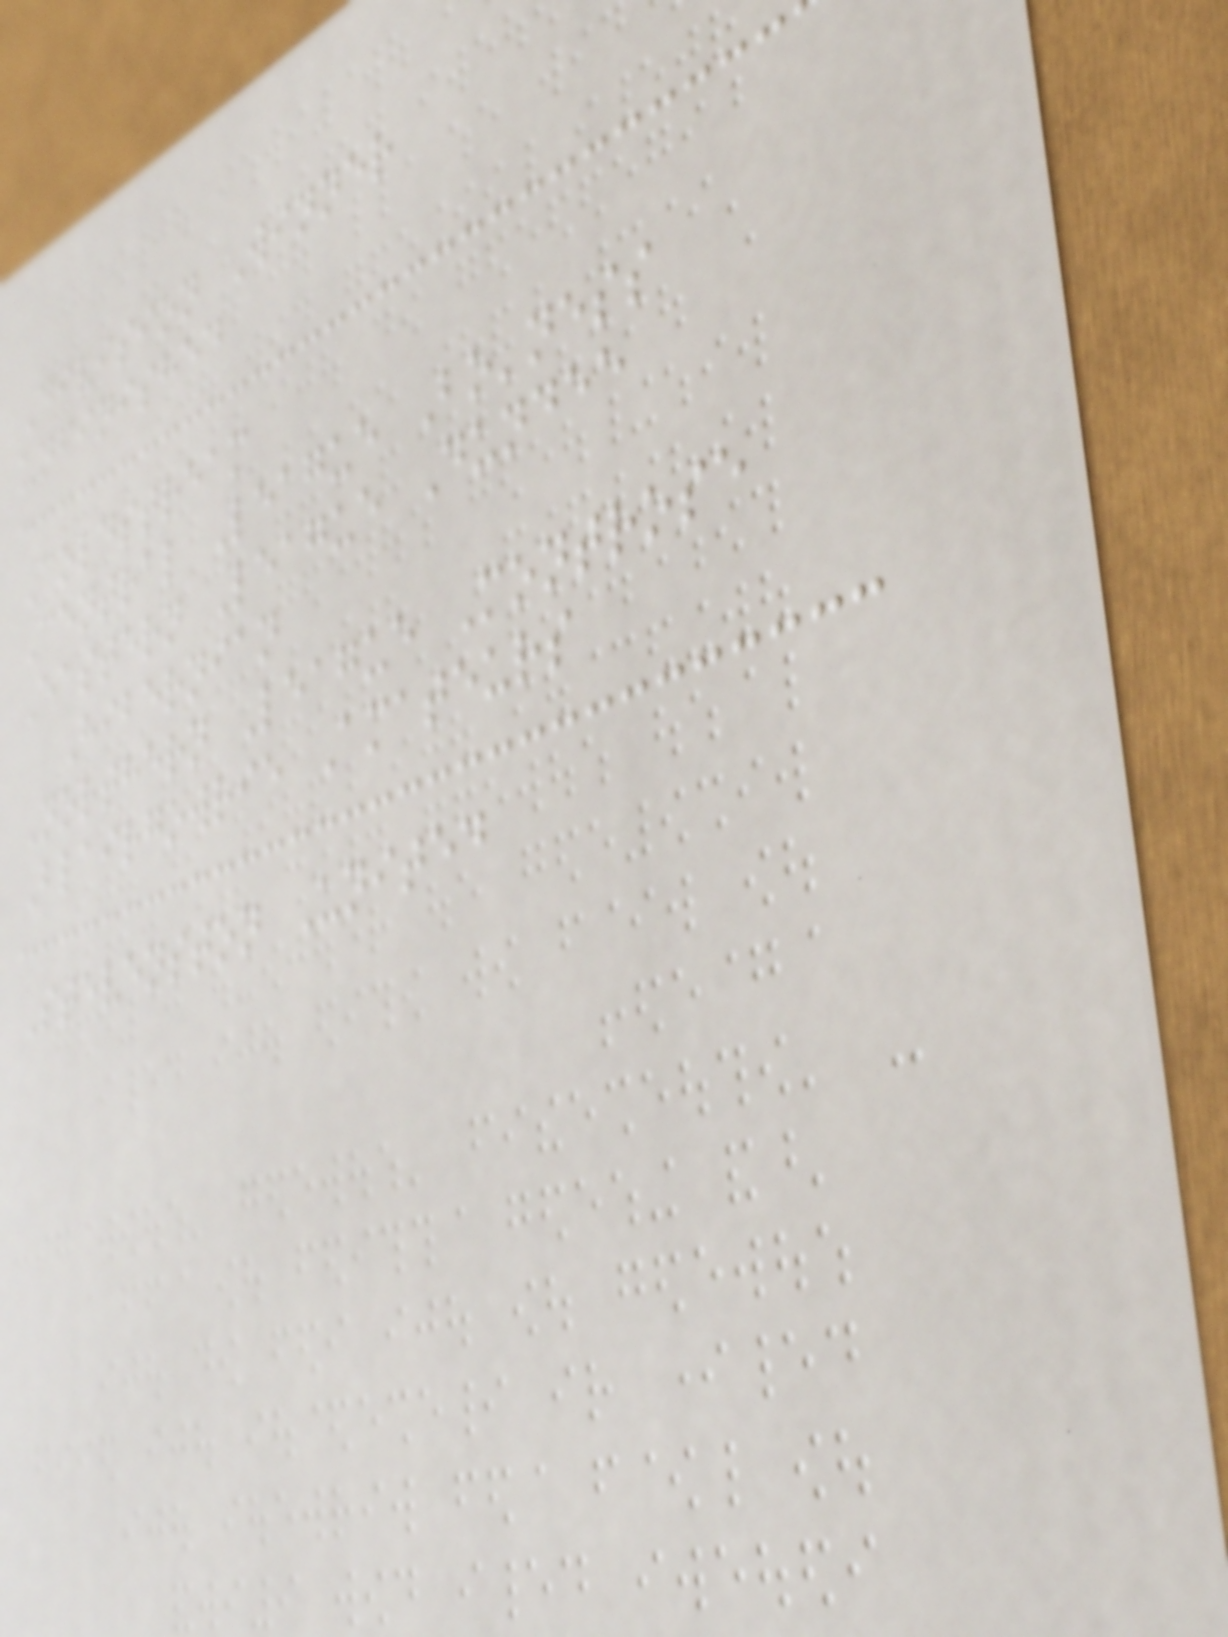Division Winner
unfinished
Coldstream
Central League Bo'ness
Eastern League Dundee
Hibernian
Northern League Montrose
Blairgowrie Amateurs
Stevenston United
